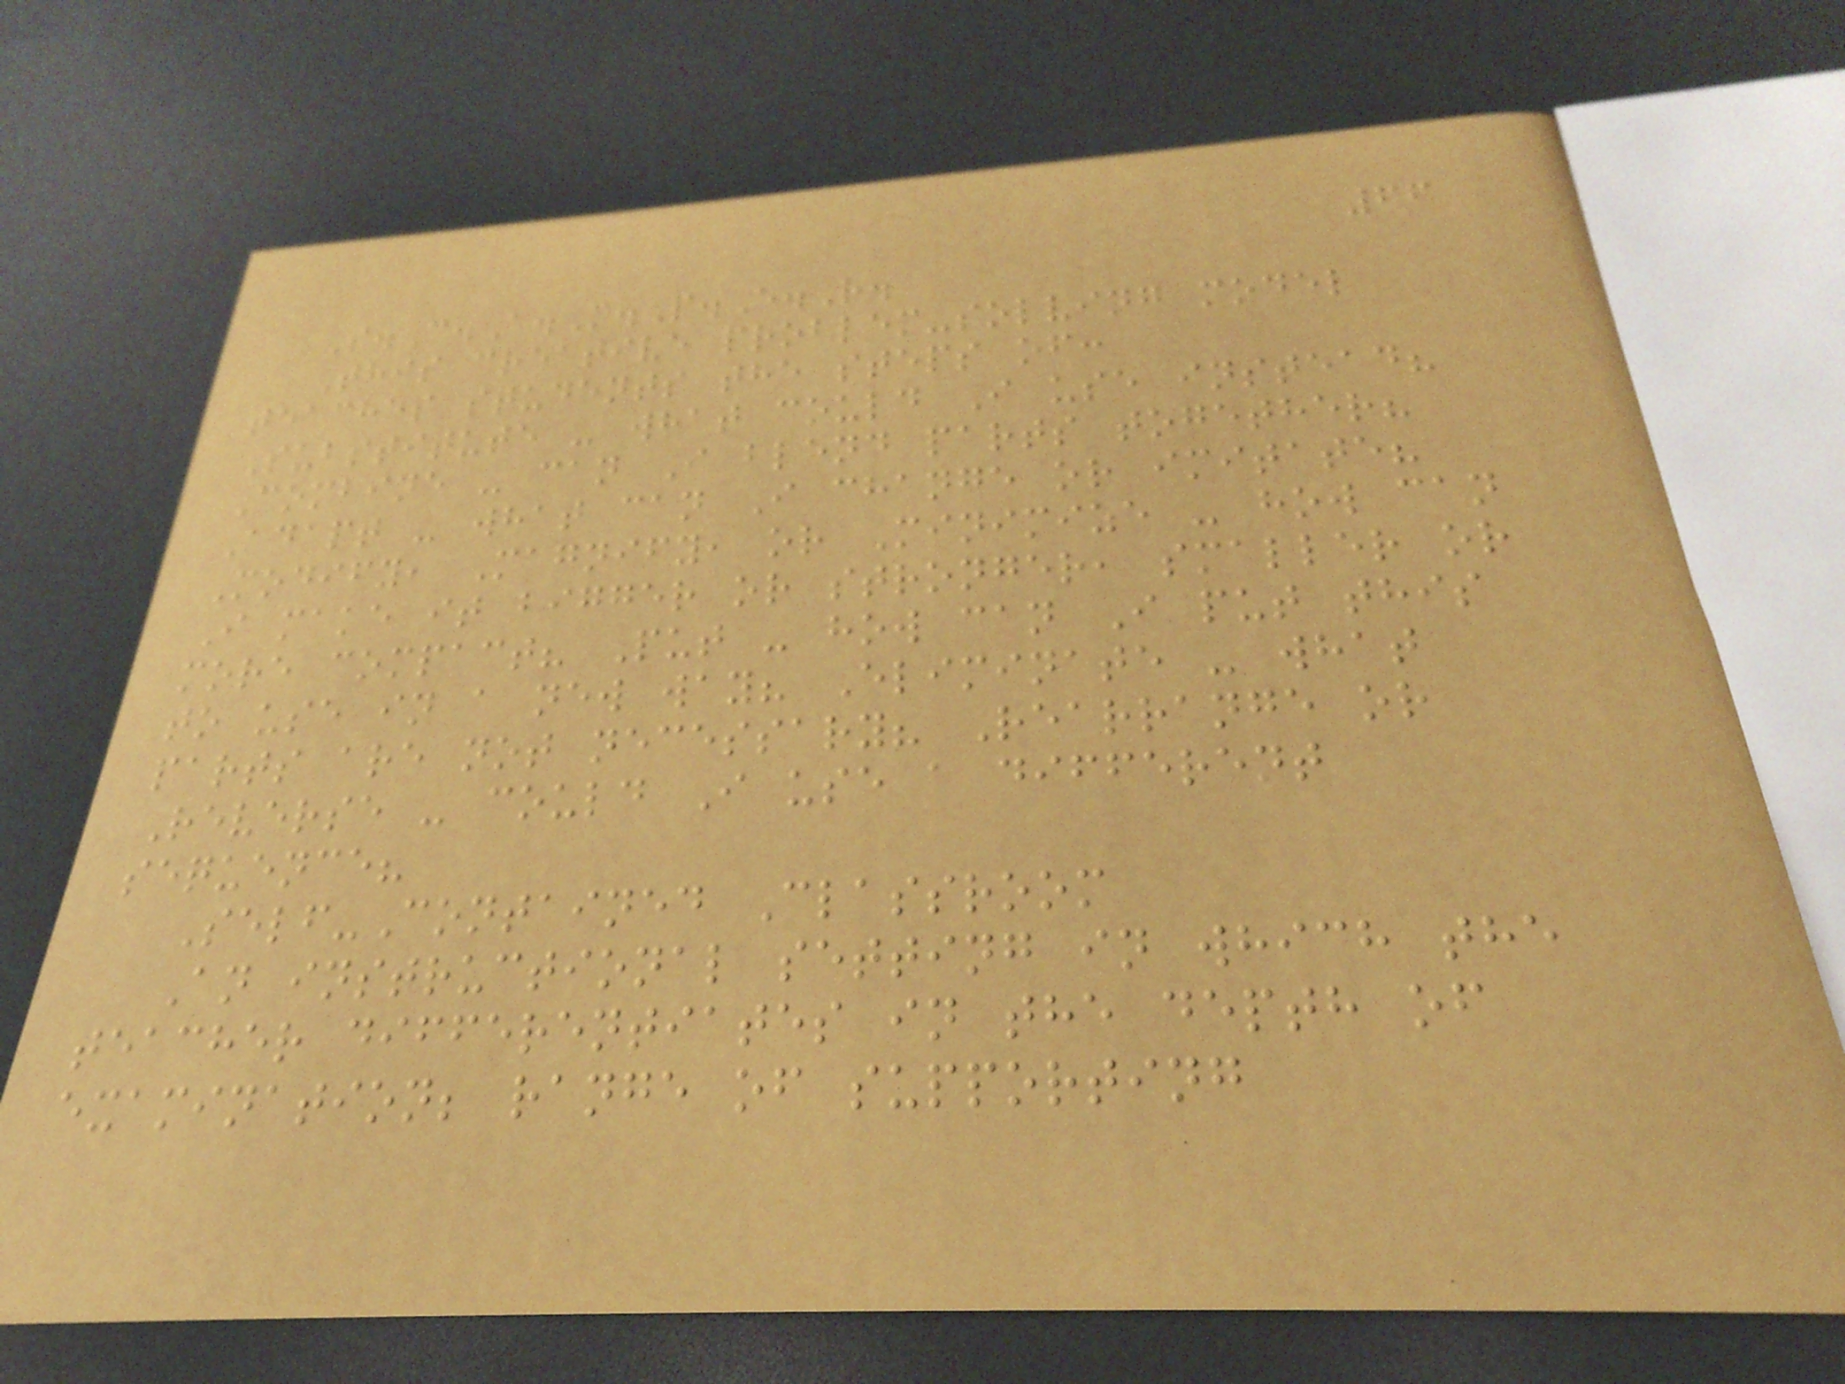66
S.C.A.M.P.E.R.
This creative problem-solving model
teaches students the steps of:
Substitute - what could I use instead?
Combine - can I blend parts together?
Adapt - what can I change or imitate?
Modify, Magnify, or Minimize - how can
I make it bigger or stronger, smaller or
more compact? Put - how can I put this
to use in a new way? Eliminate - what
parts are not necessary? Rearrange or
Reverse - could I use a different
sequence?
Self-Contained Classroom
An instructional setting in which the
teacher differentiates in the depth of
examination; range of supporting
